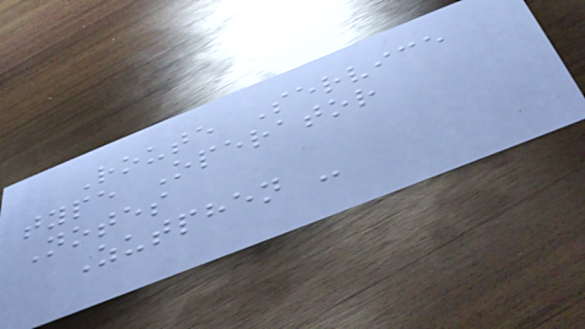Route Service
type Operator
Notes
Zutphen -
